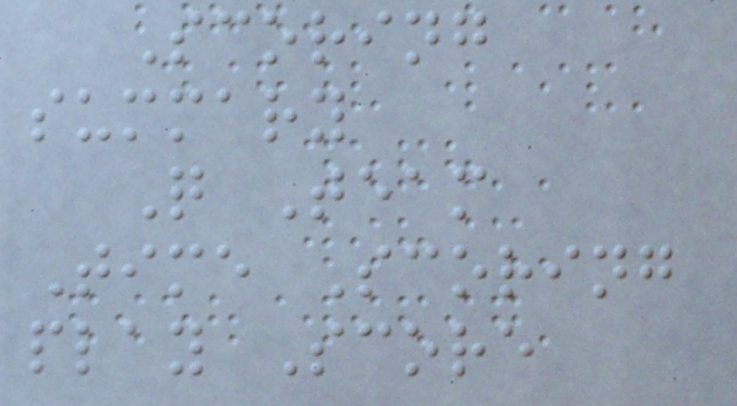Scoring
summary
Q Team
Time Scoring
play Score
